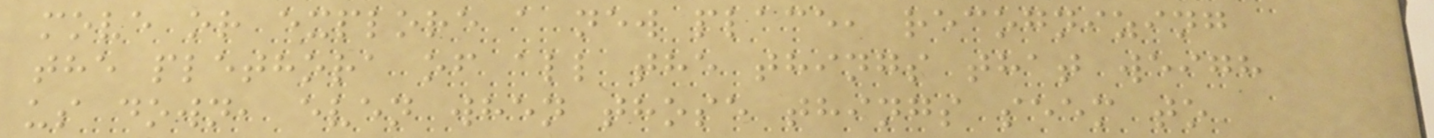move or explore a new place, recognizing
the plethora of all the things that weigh
us down, even when those things seem to
